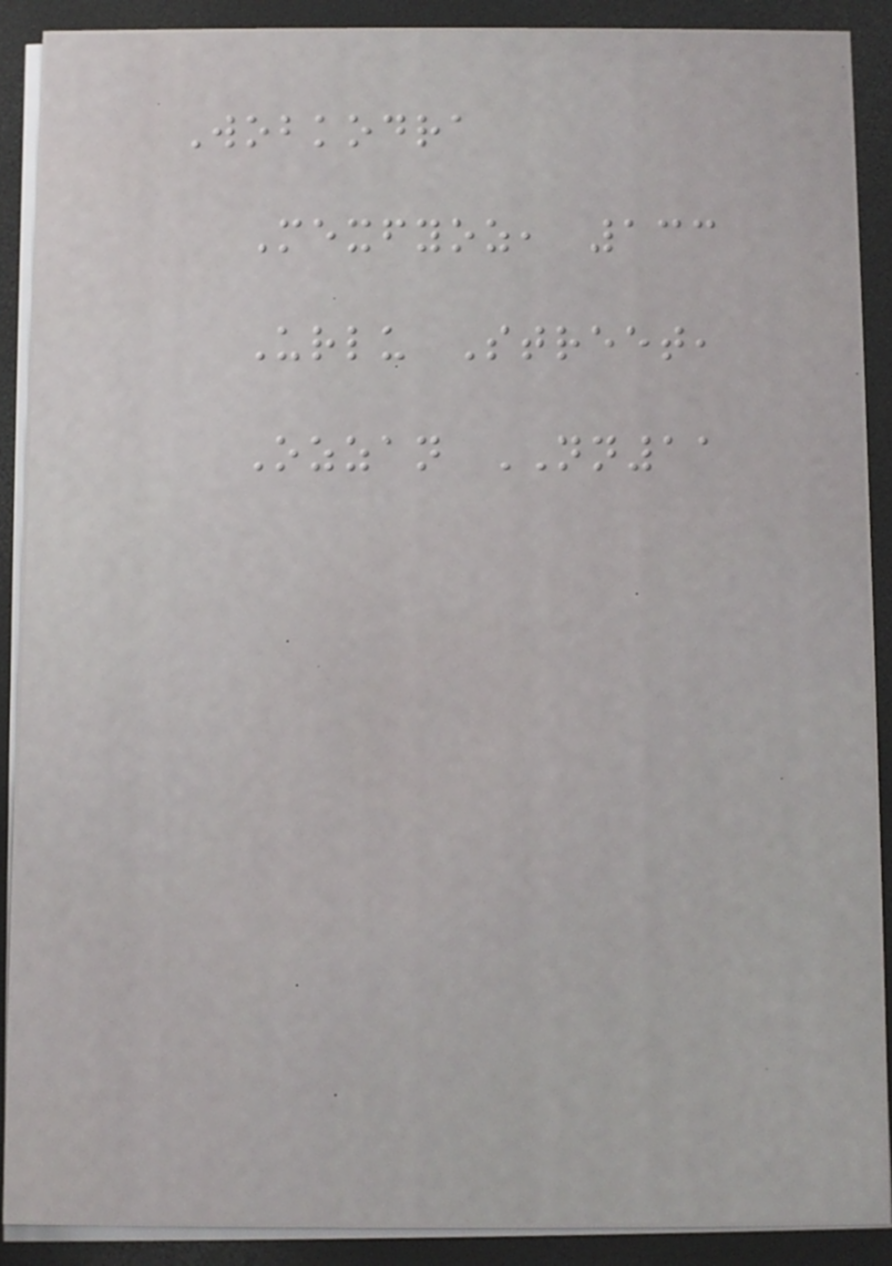Wobkodra
Mexfyoz, 133
Urlu Street,
Ozzan NN11
